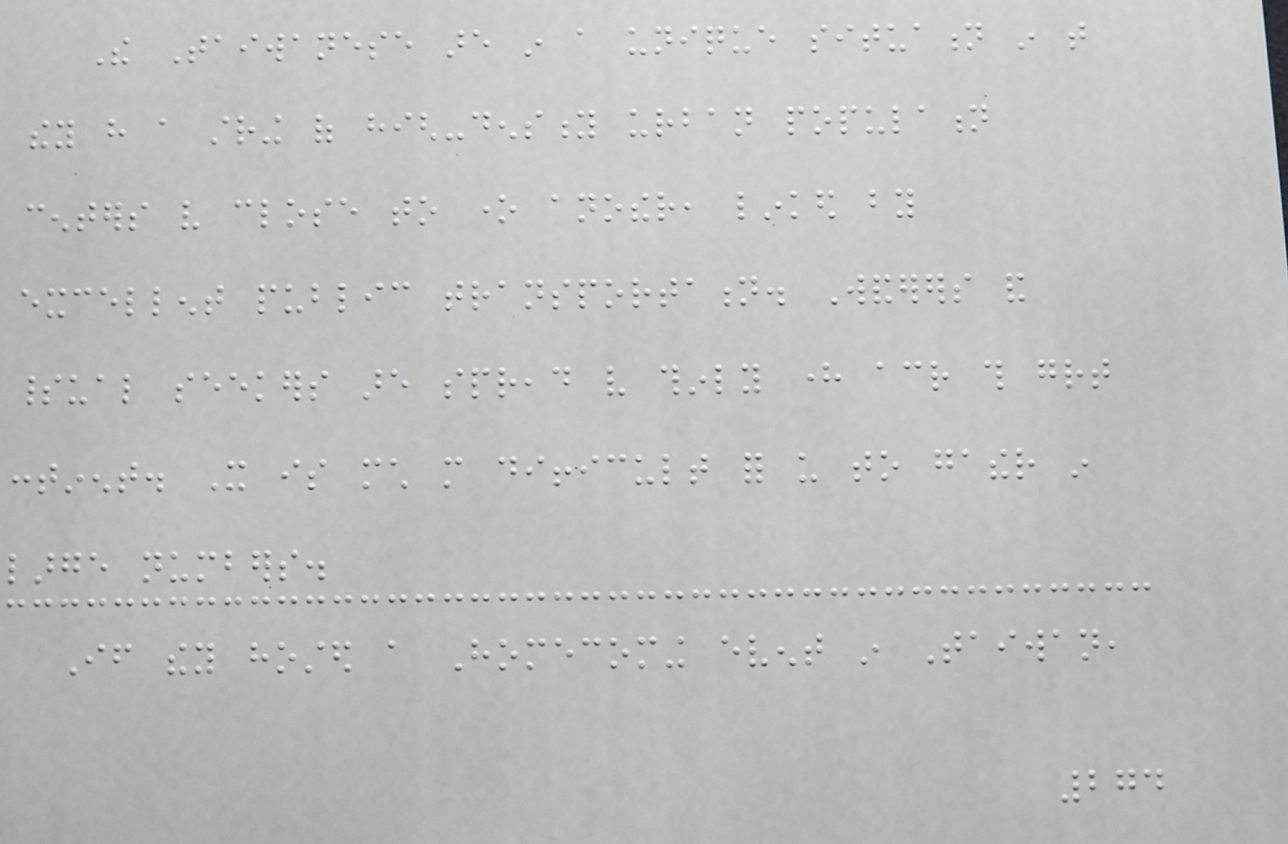The Taiwanese are in a unique situation in that
they have a string of high-density urban population
centers very close to one another, linked by
excellent public transportation. Wanderers and
spiritual seekers are spread very thinly here across this great
continent. It is much more difficult for us to gather in
large numbers.
If they hosted a Homecoming event in Taiwan,
274
